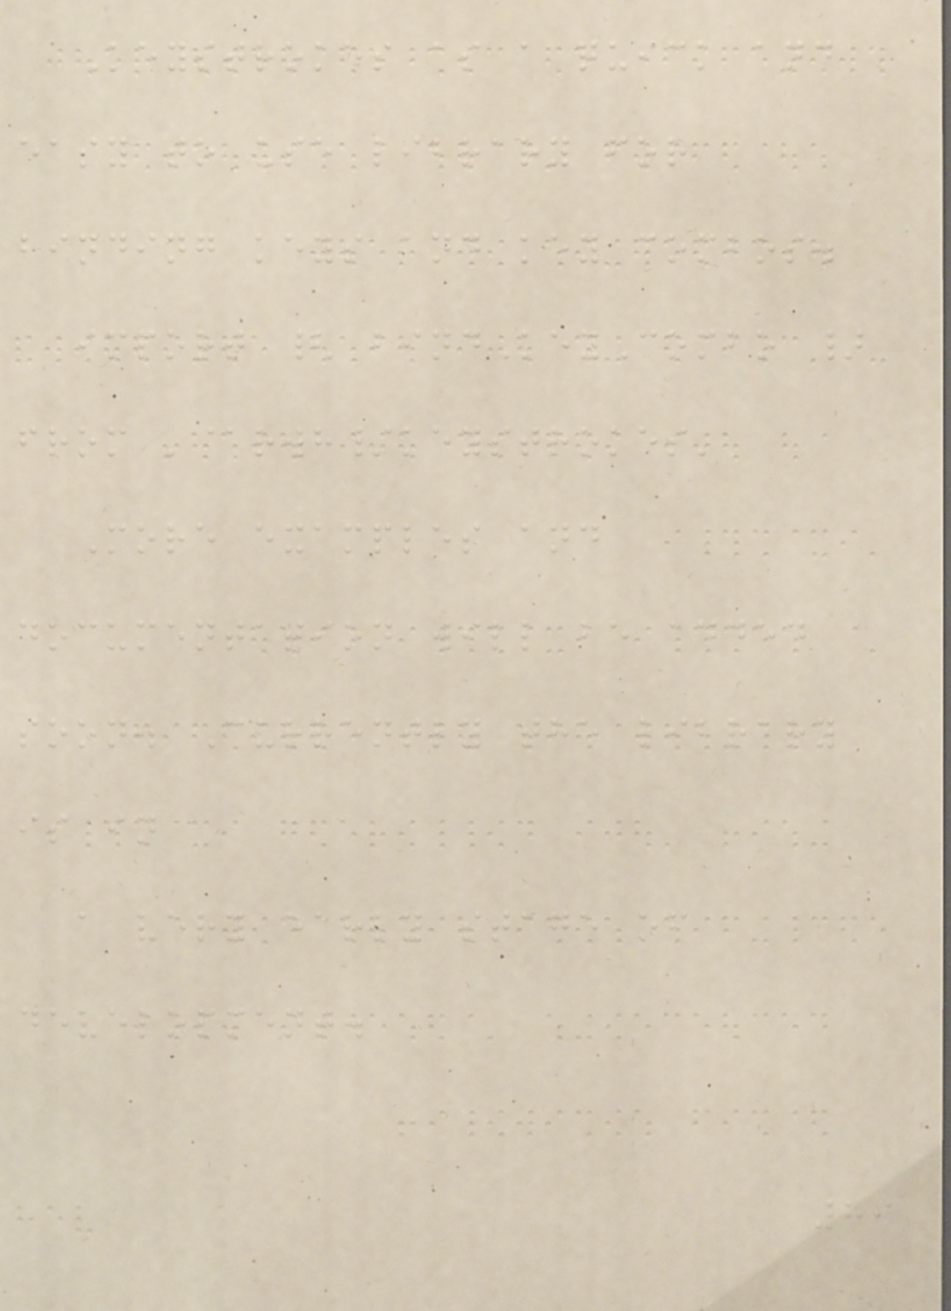Keystrokes as a quick and
easy to use library for
binding keys and key combos.
import { bindKeyCombo }
from '@rwh/keystrokes'
More examples and
documentation will be added
soon. Currently the library
is in
a very early stage of
development.
89
